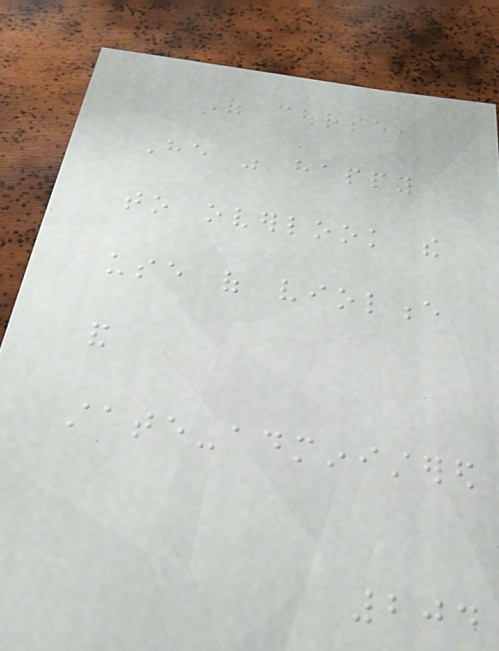Of course,
He was happy
to overlook the
use of violence
and
state-administered
204
